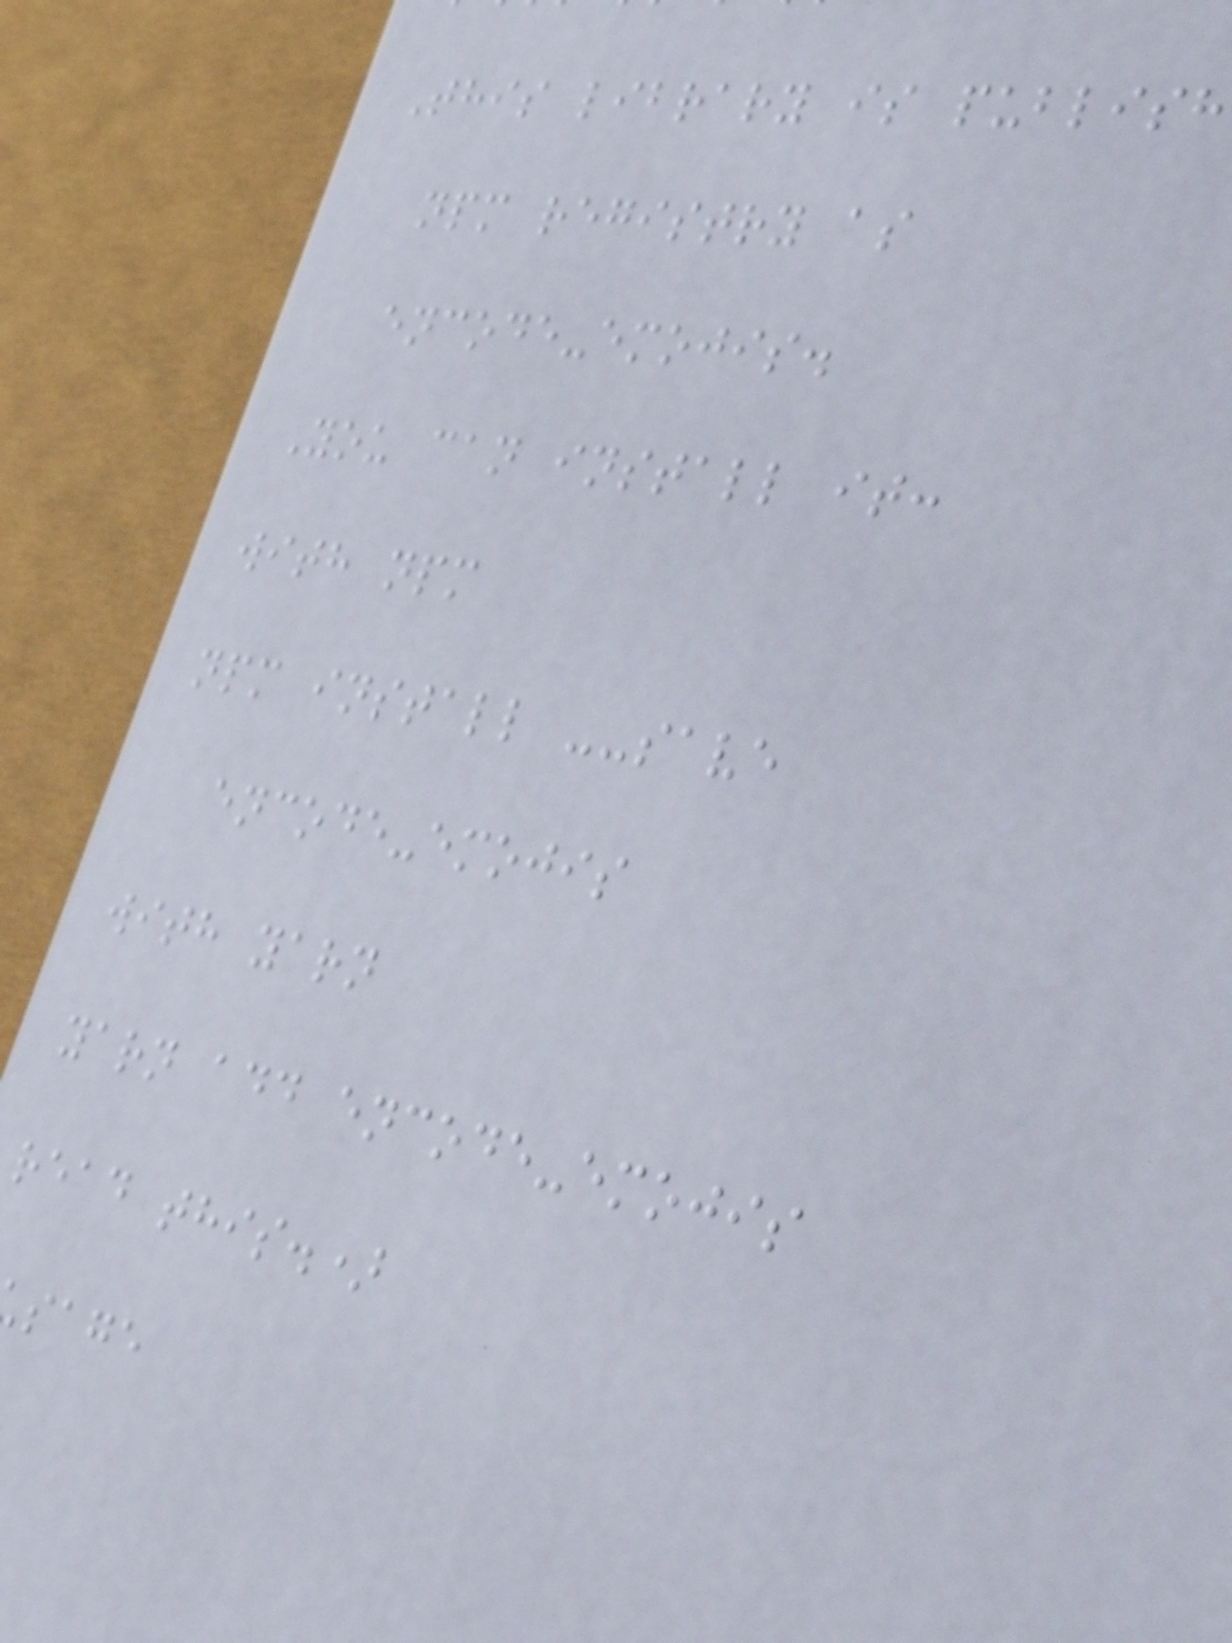This library is publish
npm registry as
encode-emojis.
You can install it:
with npm
npm install --save
encode-emojis
with yarn
yarn add encode-emojis
read this.)
sage
